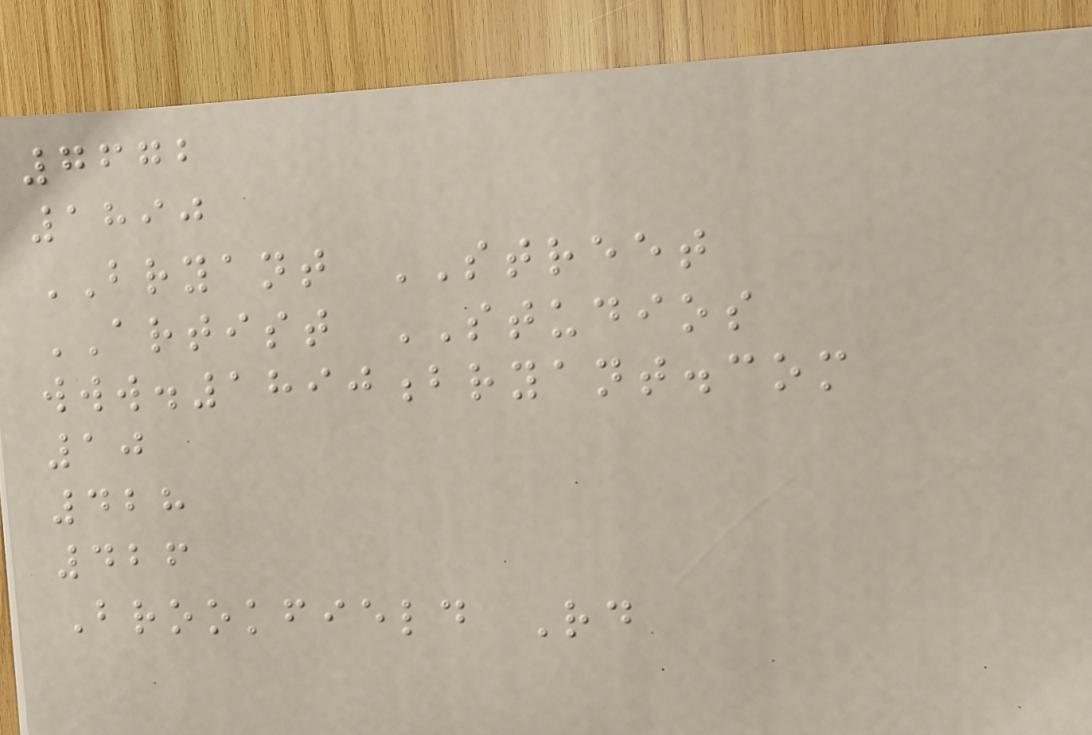7672
1890
BRYANT STREET
ARTIST STUDIOS
www.1890bryant.com
10
428
426
Brookfield Rd
